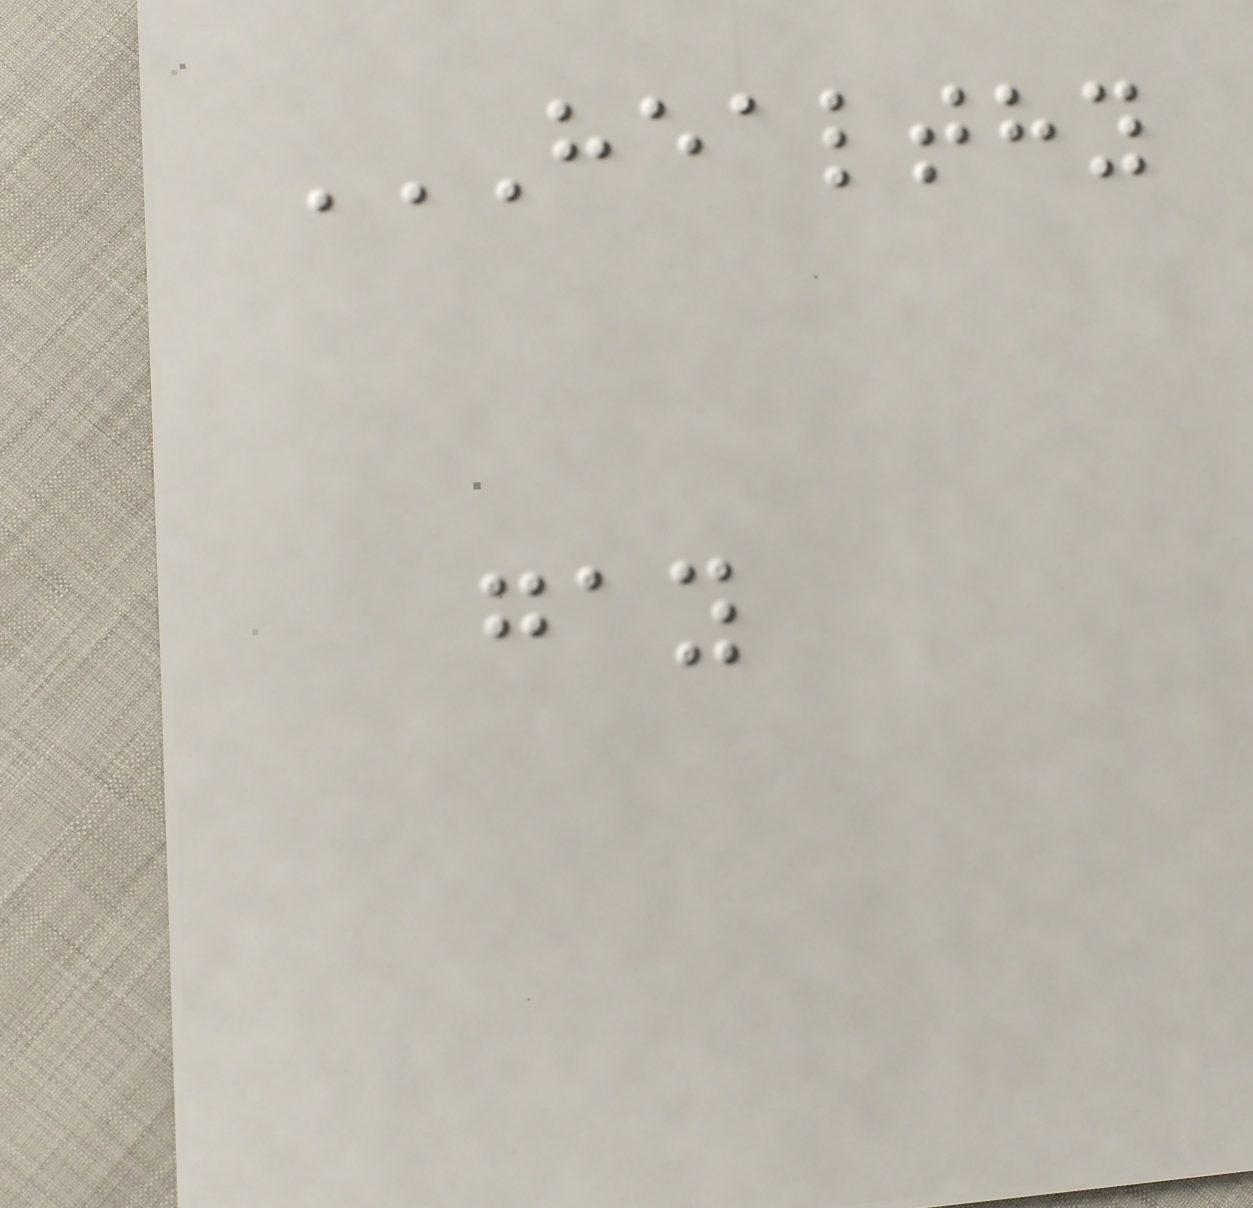HEALTHY
GAY
